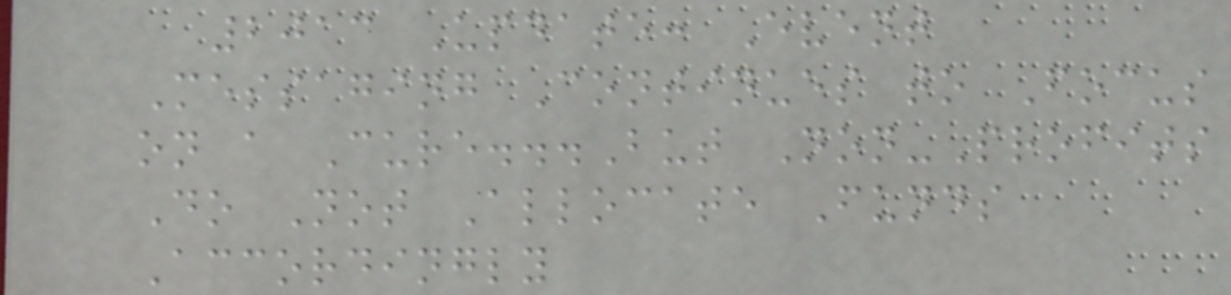2013 Update: Event
Messaging Continues to Focus
on a Cure...But Non-Profits
Do Not Allocate Funds
Accordingly
